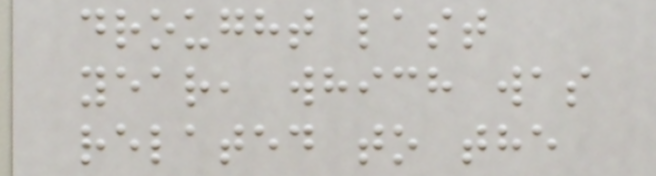drought last
year, which was
related to the
